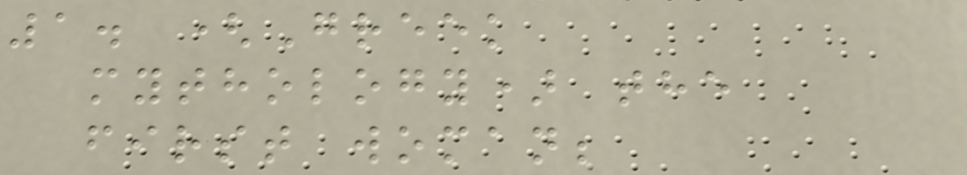1. (Greek
mythology) the
first woman;
